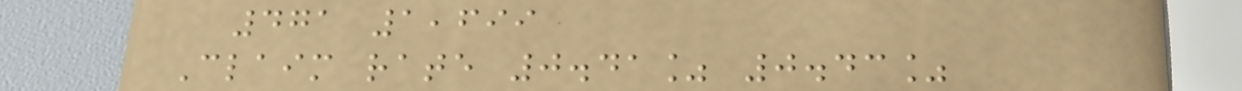471 1,699
Claim rate 0.41% 0.43%
